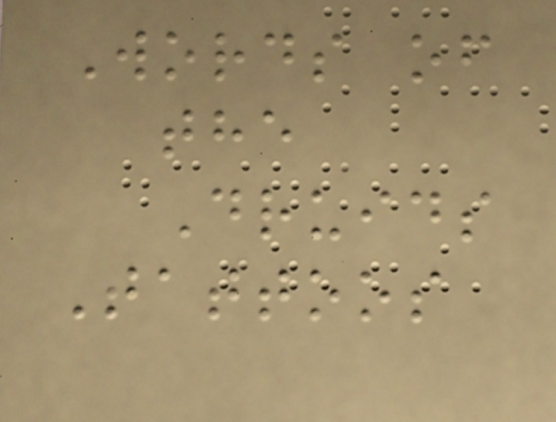Words of
the
Druids
Tattoos
